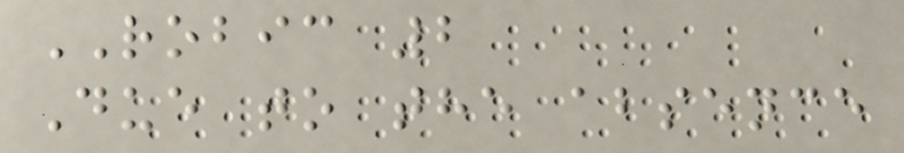ROBIC 2
Due to the absence
